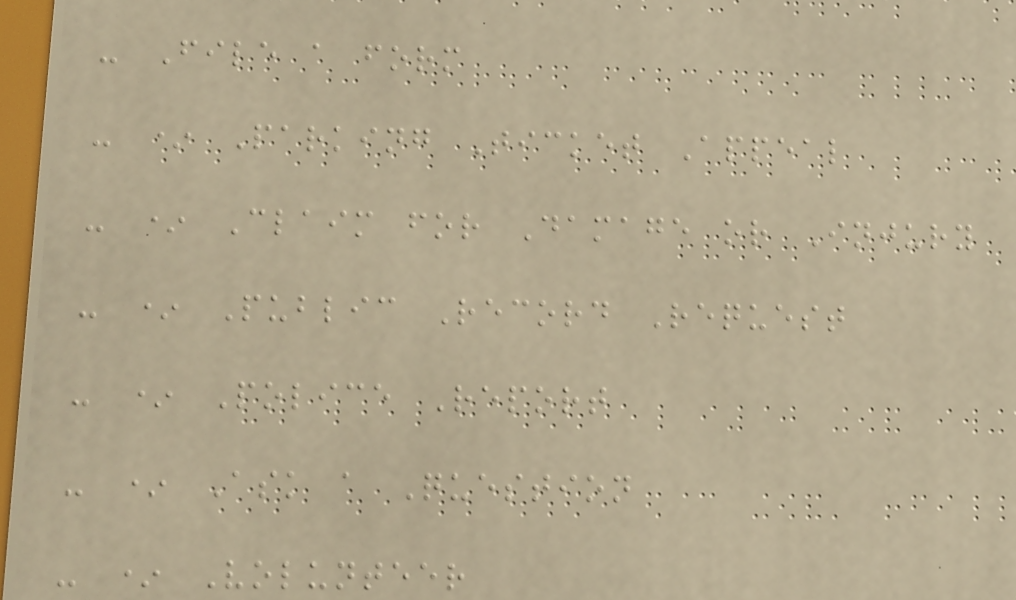- File a form
- * Parking Ticket Appeal
- * Claim for Damage or Injury
- * Public Record Request
- * Police Report
- * Ask a Question
- * Volunteer
